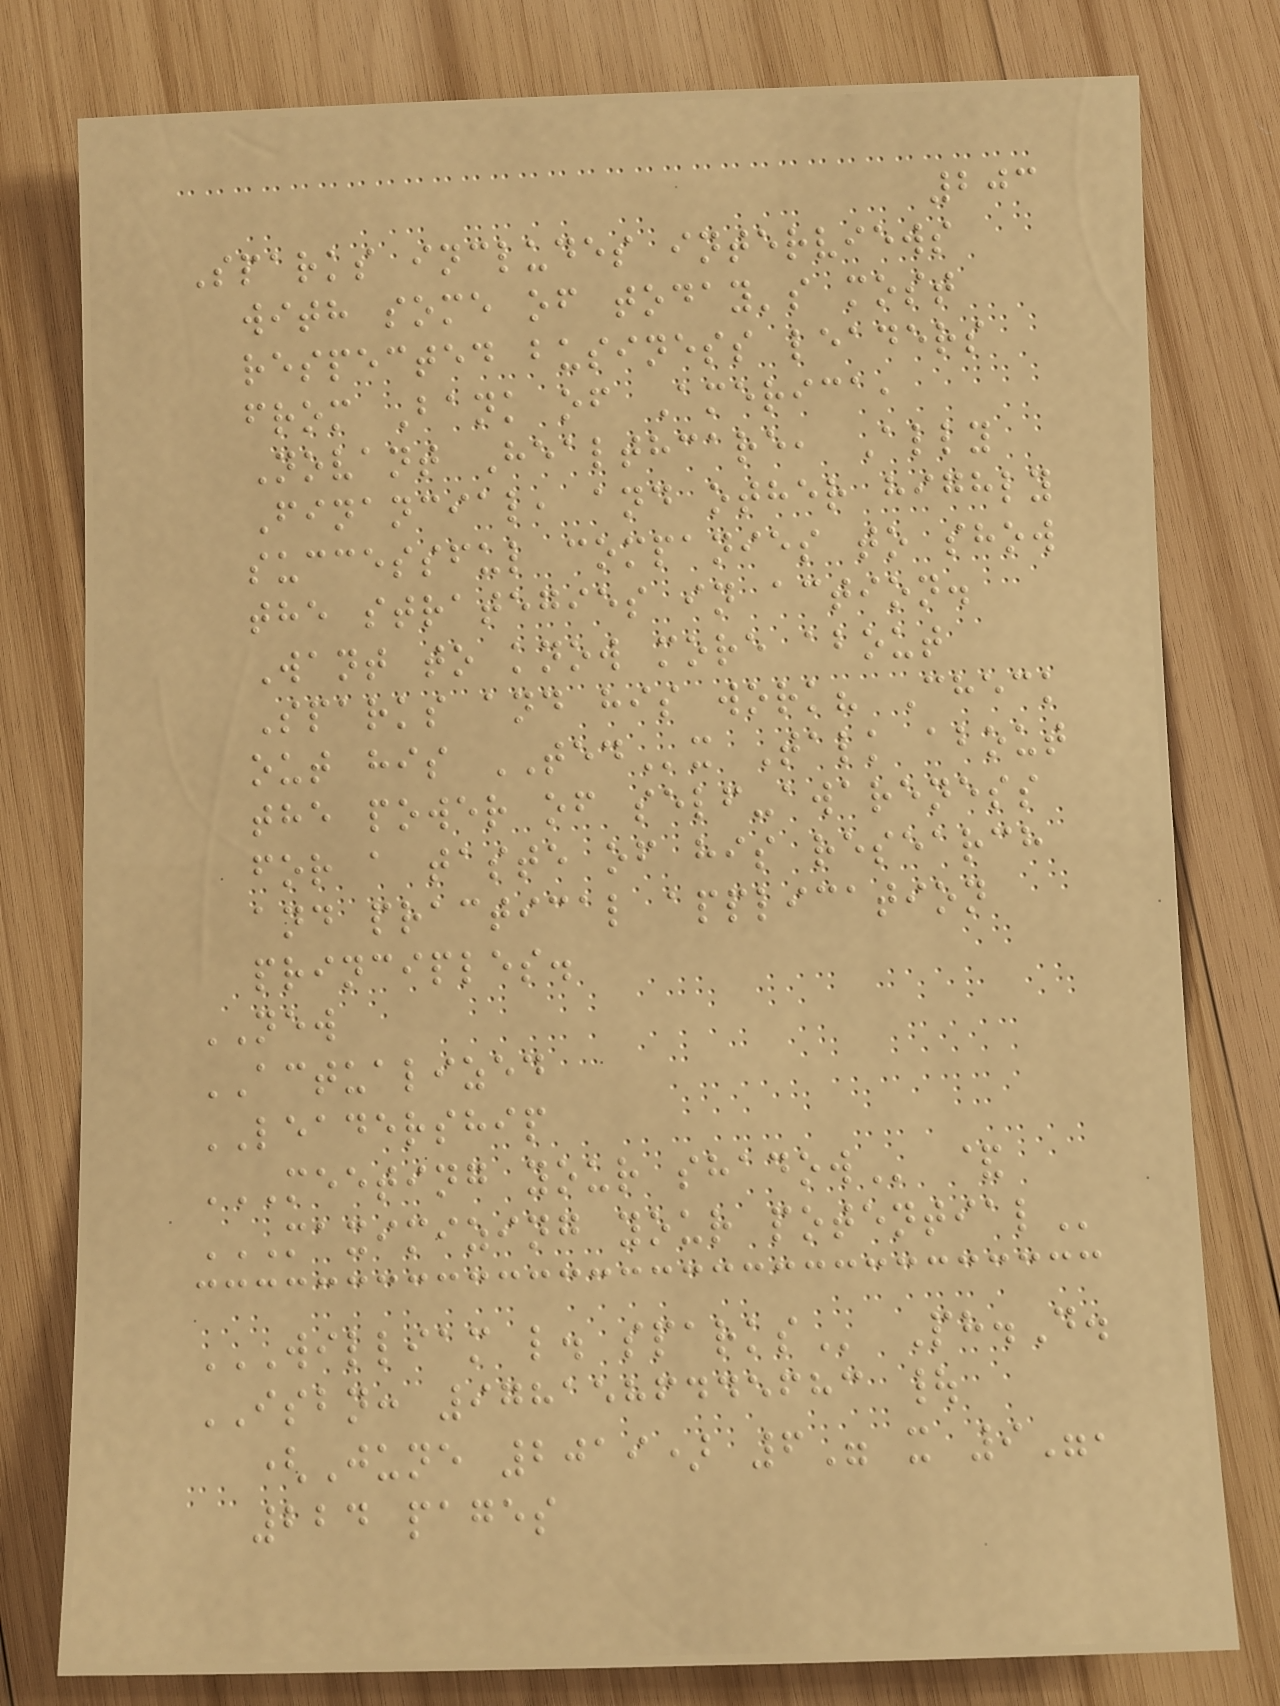203
Sparks includes interviews
with some of today's most
respected business leaders
from Bank of America,
Novant Healthcare, Ally
Financial, and other highly
successful companies to show
the strategies in action.
Want to know more about
Sparks and his work? Check
out his TEDx Talk about
the power of self-awareness
for a taste of his research
and practical application
principles.
NEW
ACTUALIZED
LEADERSHIP
MEETING YOUR SHADOW &
MAXIMIZING YOUR POTENTIAL
WILLIAM L. SPARKS Ph.D.
ISBN: 9781586445683 |
(June 2019) 6" x 9",
224 pages
